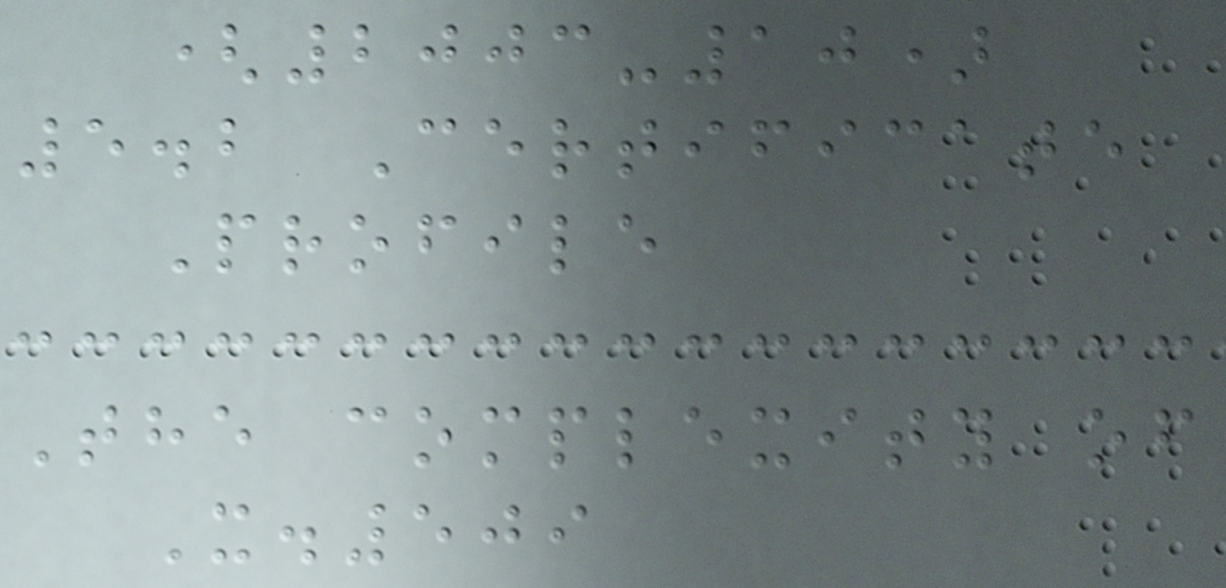(2003-10)
5.2 Certificate
Profile
The complexity of
X.509
